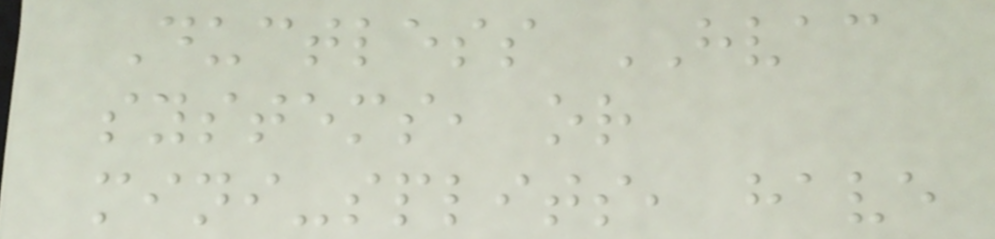Ductless HVAC
systems, or
mini-splits, have
